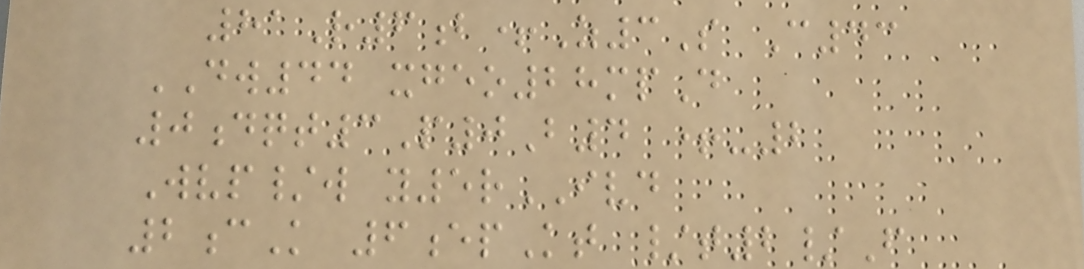81R6b+Z3S C43
DW44 xgeo28mpD
0dqt3P0B4 +-2
Wvp/w y5rIVD
2cK 6epKt /t2/F
